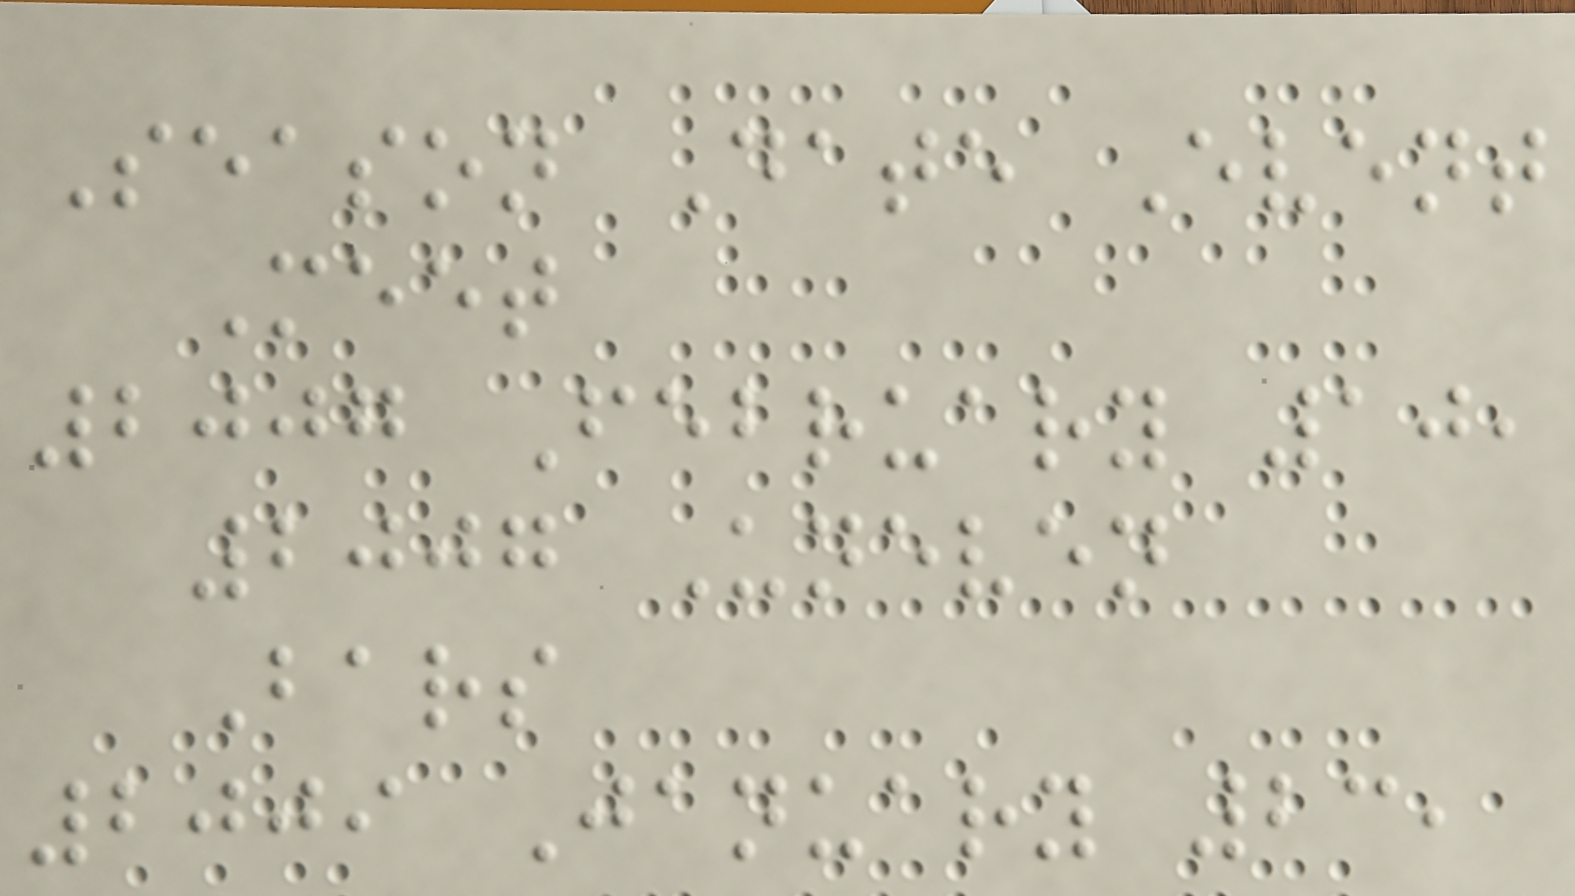Season Date Event
Meet
2007 February 10,
2007 Uneven
Bars
2009 January 23,
